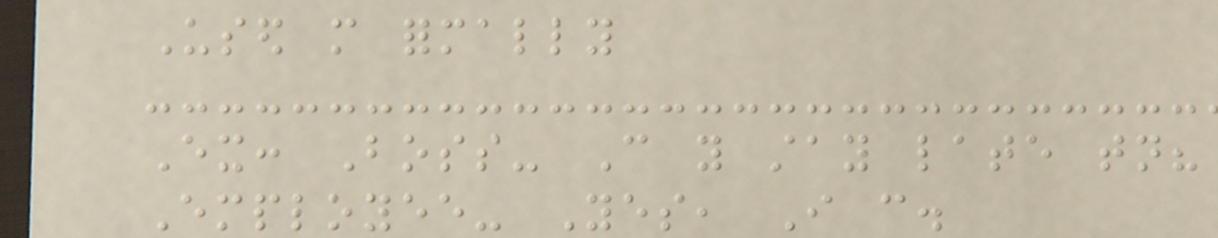Used more formally
Ex: Boss- Can you stay late tonight?
Employee- Yes, I can.
